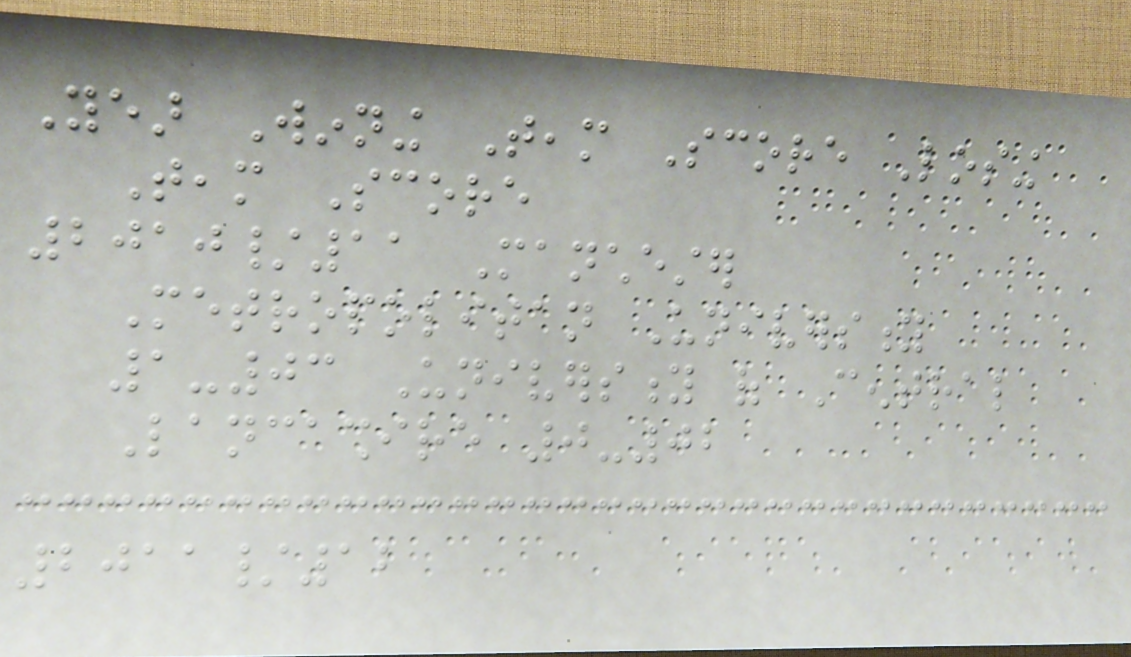Year Winning Team Score Losing
Team Score
2010/11 Manchester
Metropolitan University
1-03 University of Central
Lancashire 0-02
2011/12
